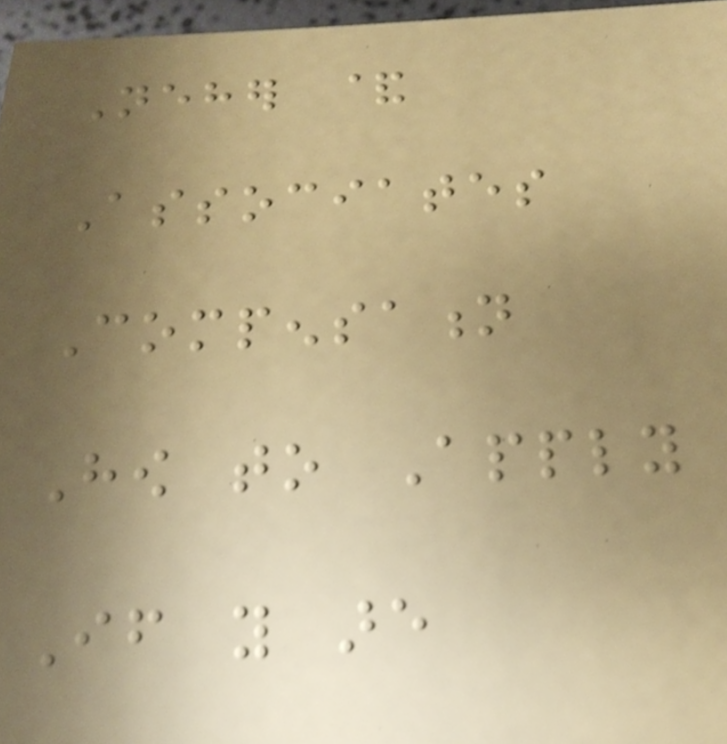Neher &
Associates
Compensation
How to Apply
If you are
